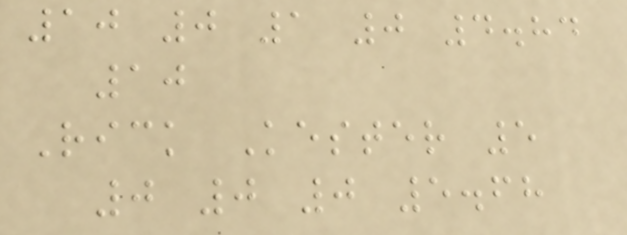10 0 1 0 4.84
10
Rick Kester 5
0 0 0 5.68
